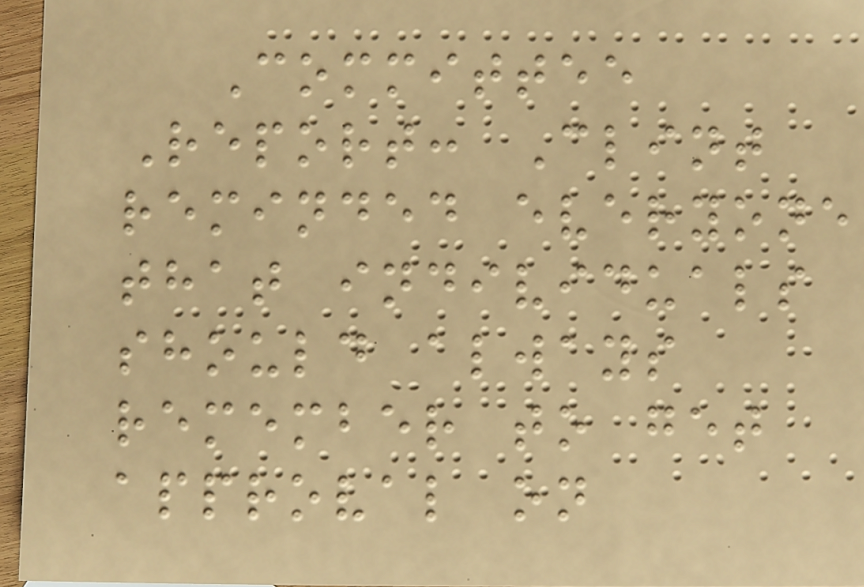Committee
Report: Clint
reminded everyone
that individuals
should always
remember to get
approval on
